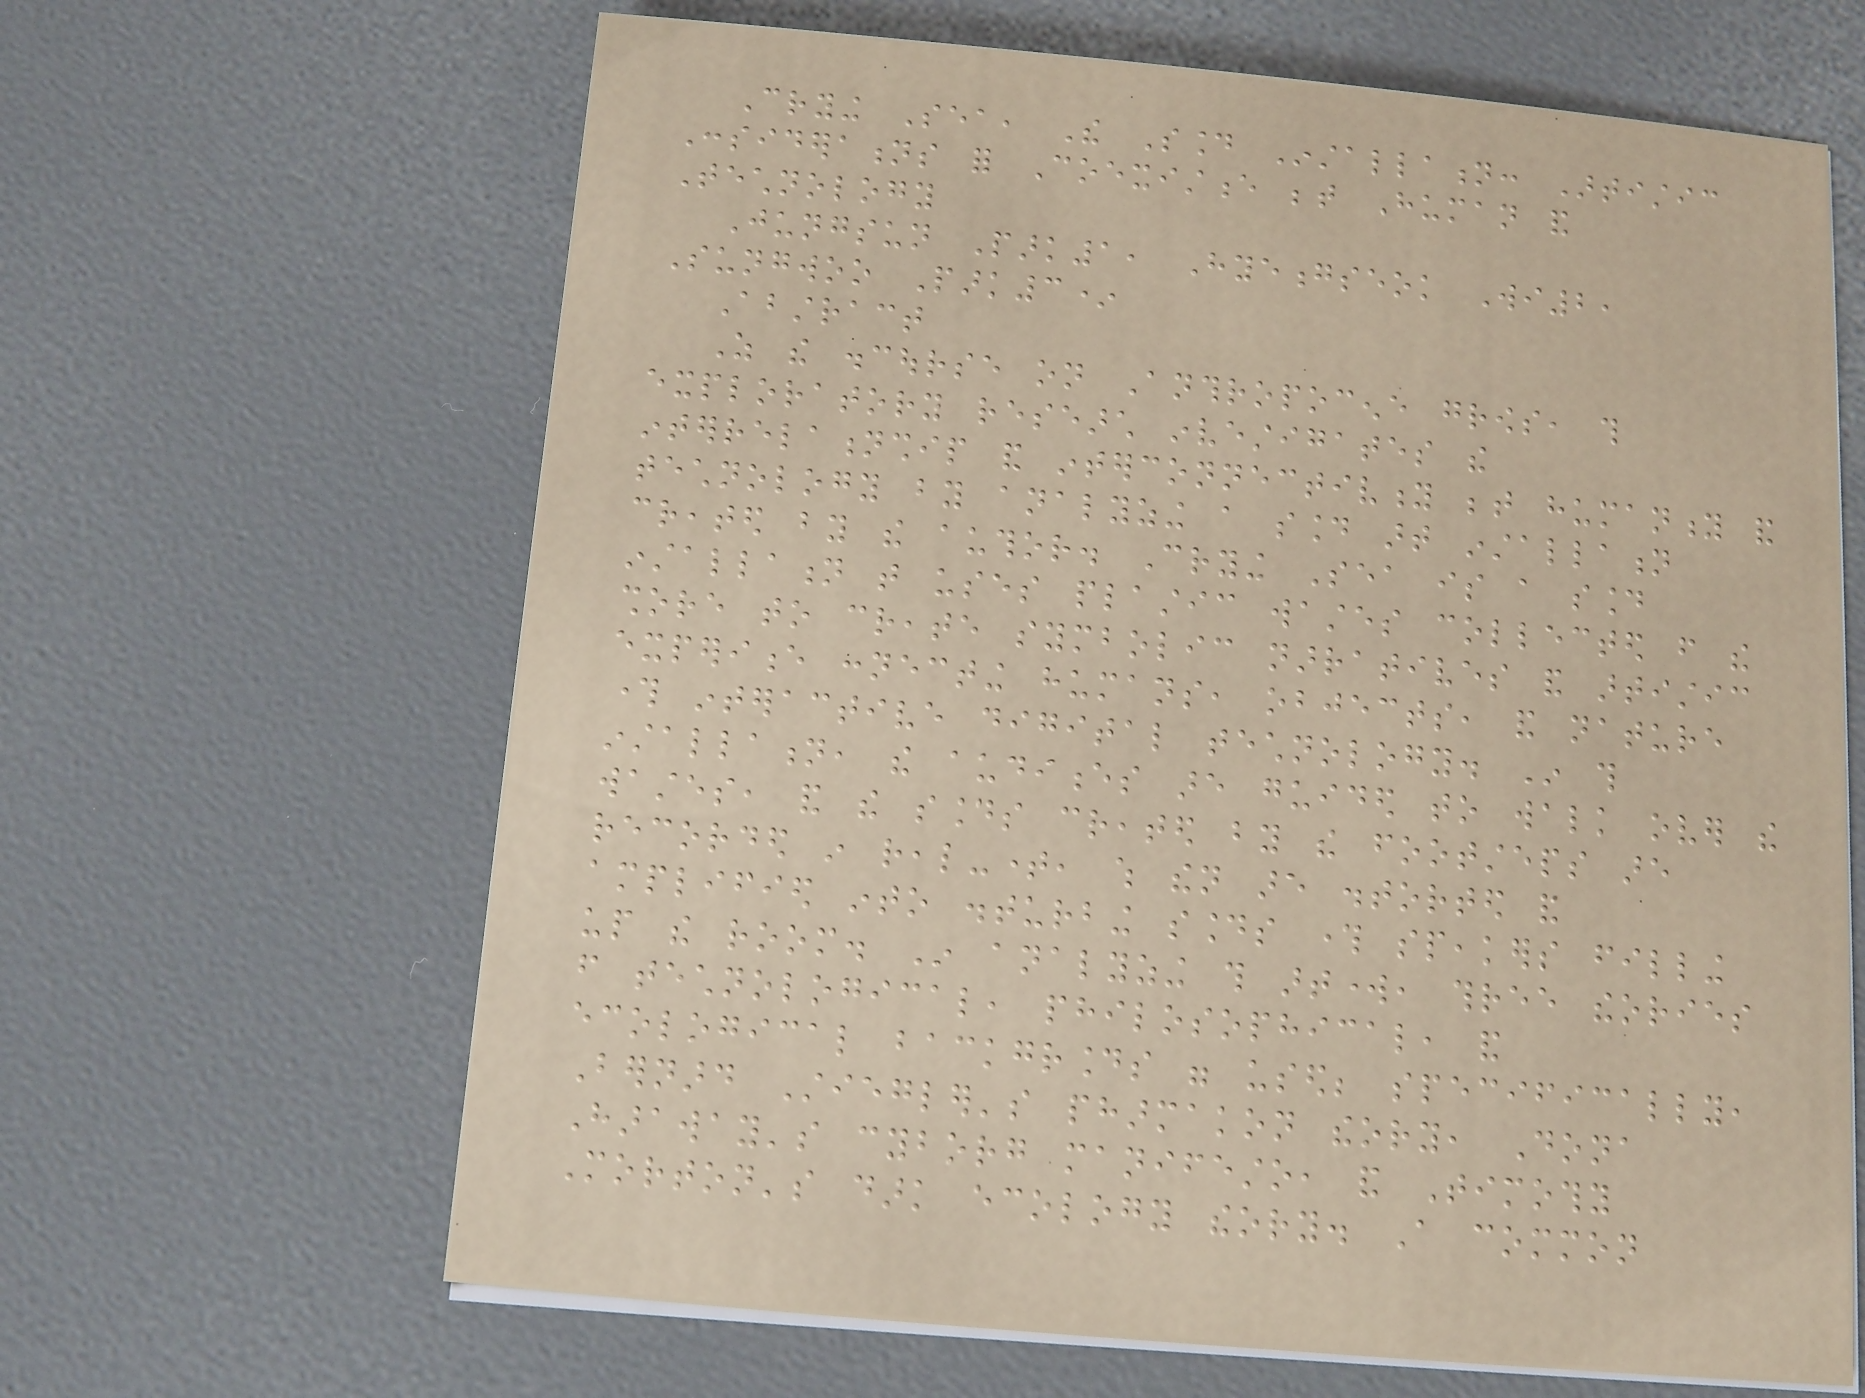Crying Sea, The Sound Installation: Artistic
Considerations for Coexistence between Human and
Technology
Jungsun Park1, Hyeongseok Wi2,
Sungwoo Park3*
Abstract
As the discourse on Anthropocene grows, this
exploratory research investigates the
interrelationship and interconnectivity between humanity and
technology by analyzing a sound art installation
created by the author. Crying Sea is a sound
installation that uses plastic wastes collected from the
shore to create symbolic narratives and artistic
experience connecting humans, objects, and nature
through interactive digital technology. In this
installation, the audiences are guided to walk over the
wastes, and the sounds created by the footsteps are
recorded in real-time, which then are distorted and
amplified into disturbing sounds through speakers filling
up the room. In analyzing this artwork, three theories
from technological, philosophical, and
ecological backgrounds were used; specifically,
Bernard Stiegler's pharmakon theory, Dona
Haraway's cyborg manifesto, and Timothy
Morton's dark ecology theory. A common
